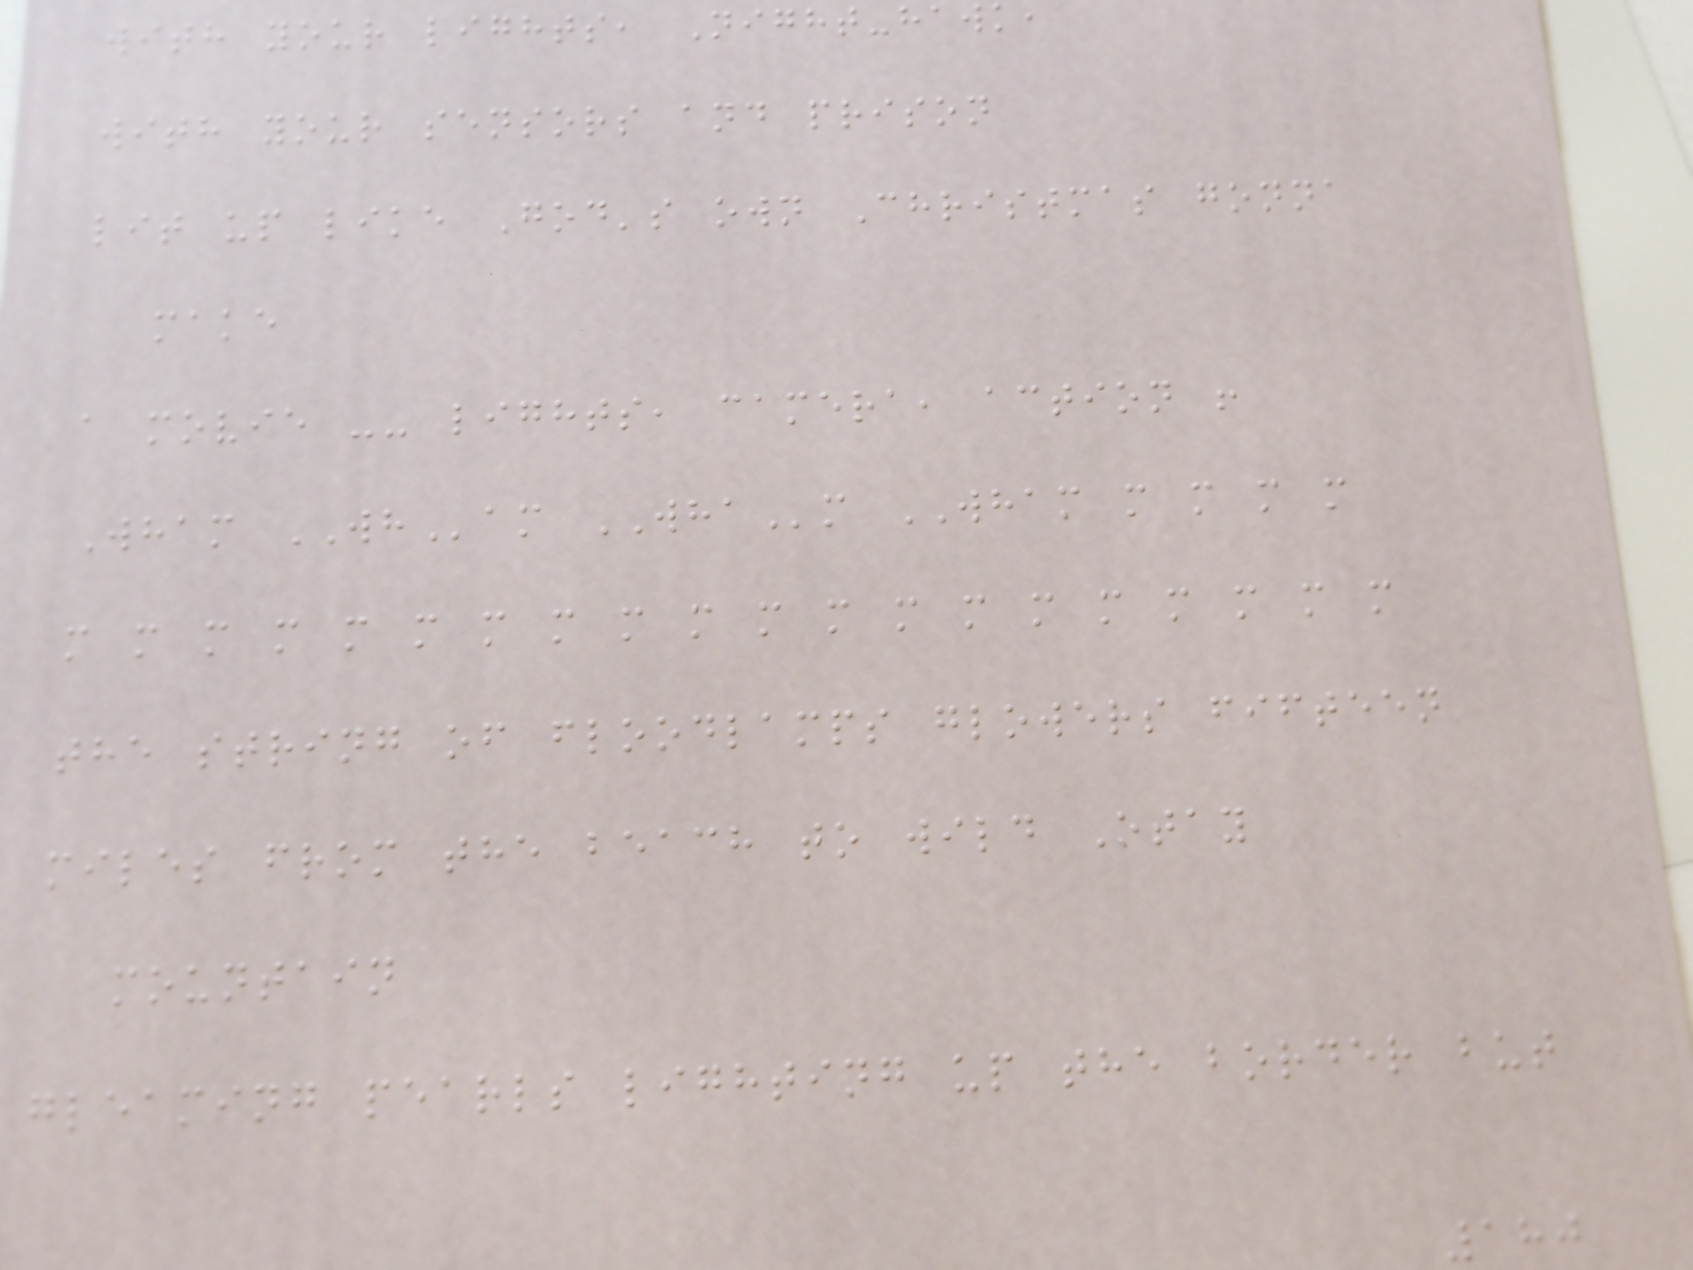with your lights, Night-hawk,
with your sensors and prison
lit up like God's own Christmas gonna
make
a movie -- lights, camera, action !
Wham WHam WHAm WHAM m m m m
m m m m m m m m m m m m m m m m m m m m
the string of floodlamps glowers fifteen
miles from the beach to wild Otay
mountain
gleaming pearls lighting up the border but
180
